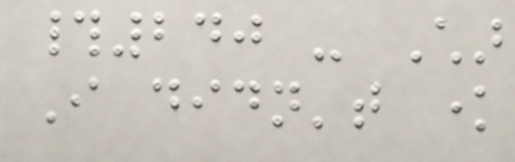#240 - Char
I didn't know
